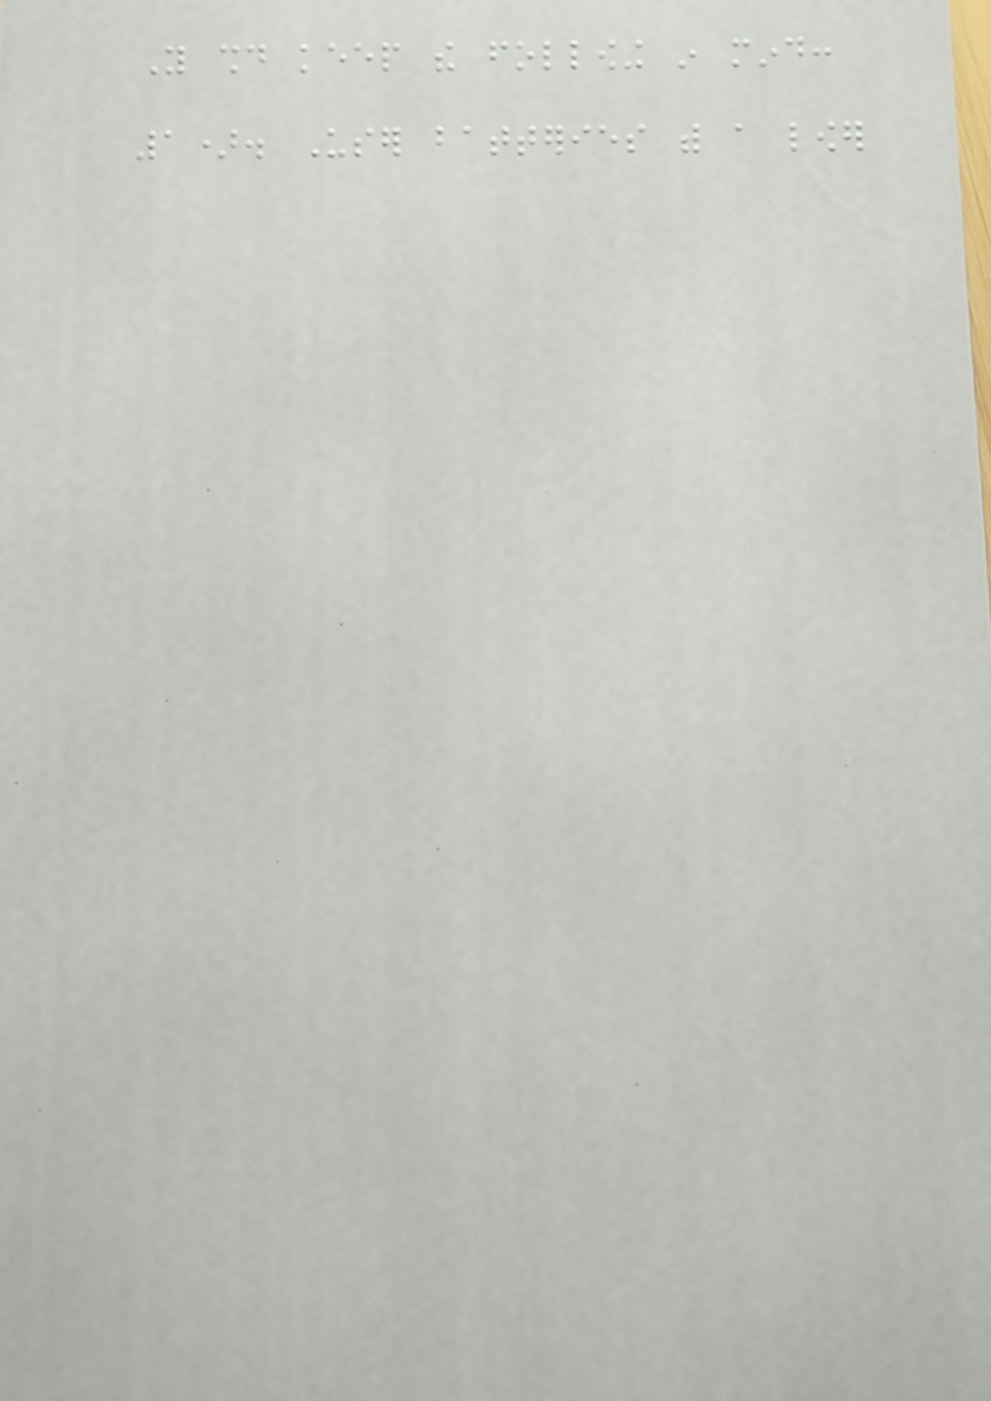You should keep the following in mind:
1). User batteries with a lower
